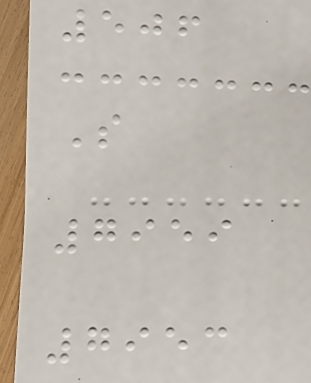506
S
7959
7953
